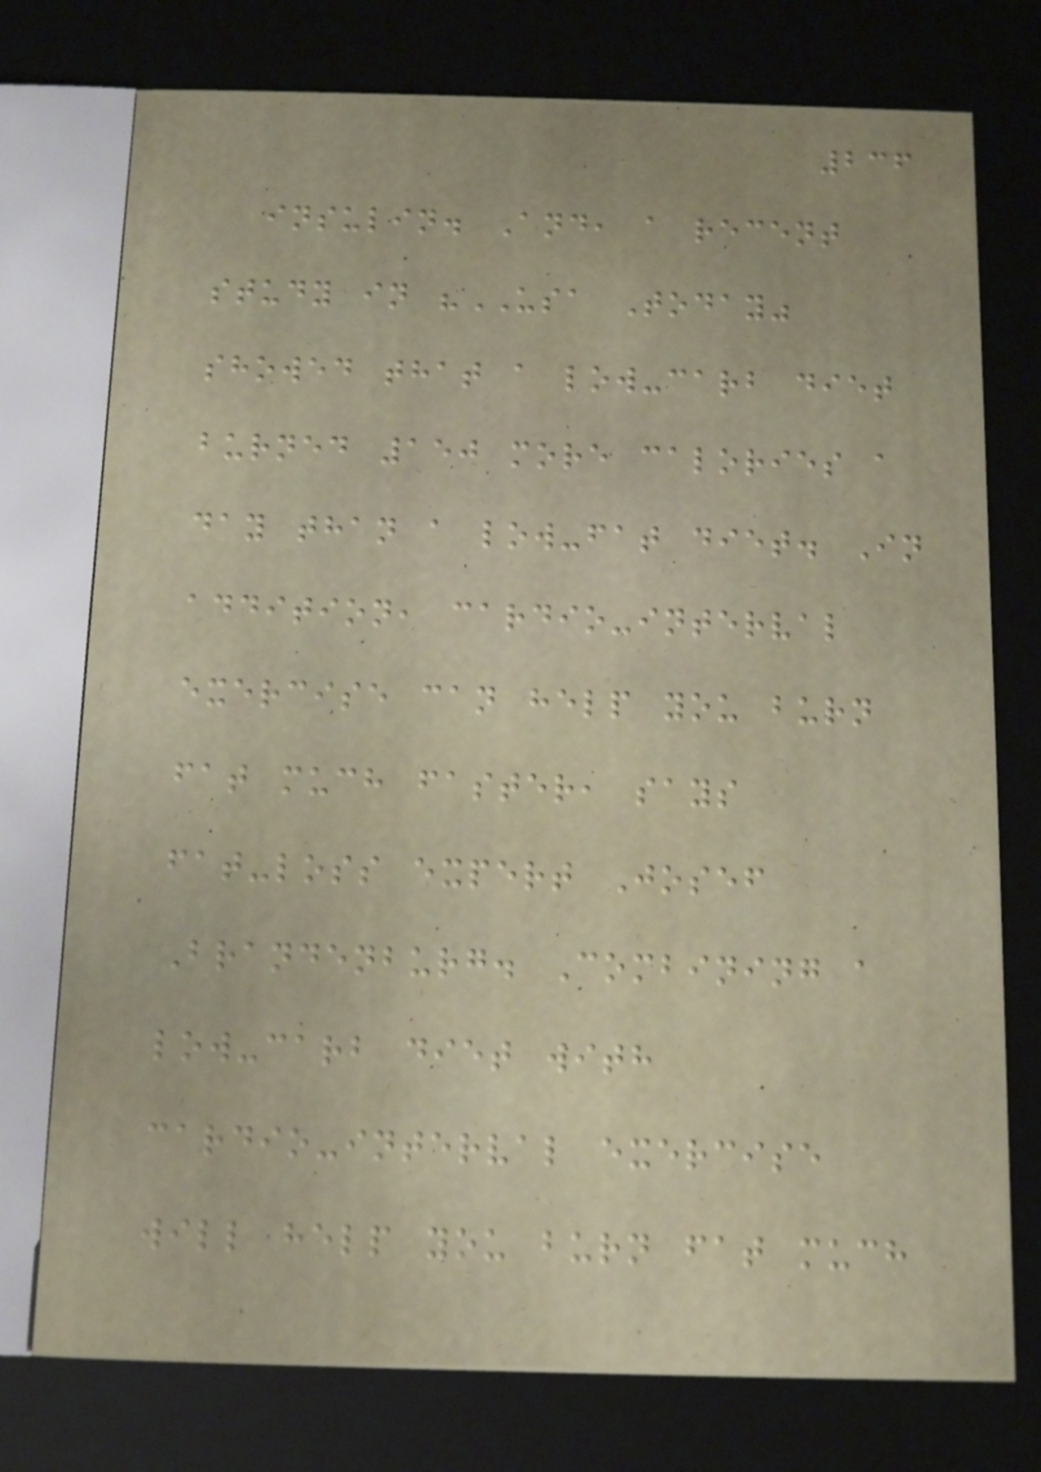236
insulin. And, a recent
study in "USA Today"
showed that a low-carb diet
burned 150 more calories a
day than a low-fat diet. In
addition, cardio-interval
exercise can help you burn
fat much faster, says
fat-loss expert Josef
Brandenburg. Combining a
low-carb diet with
cardio-interval exercise
will help you burn fat much
